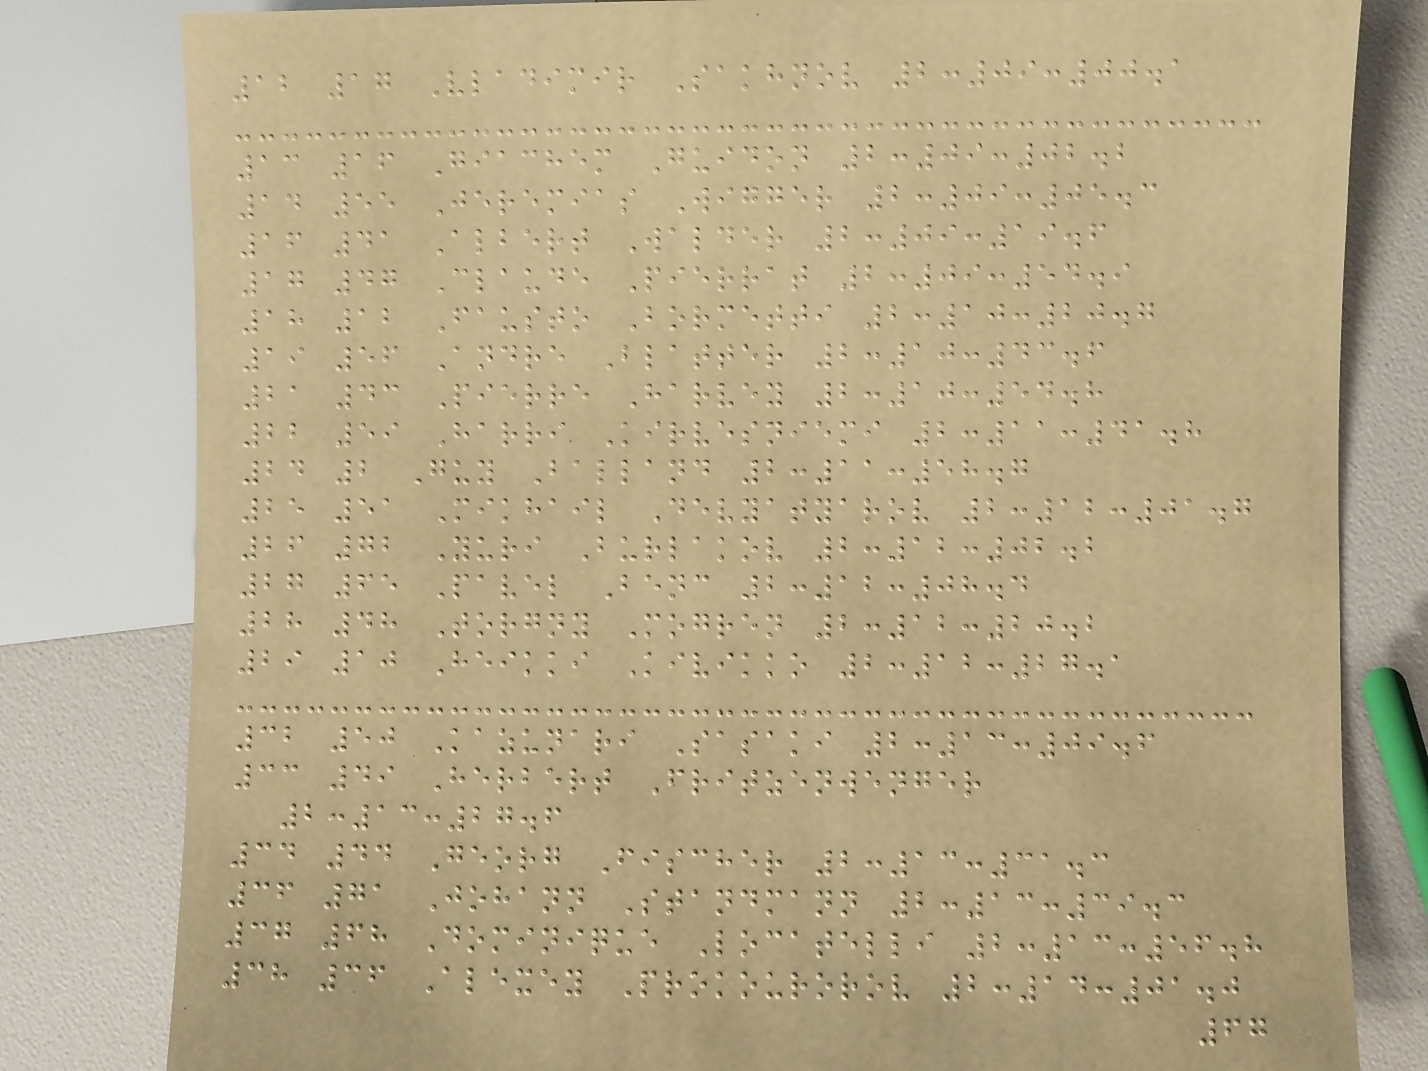12 17 Vladimir Sakhnov 2:09:00.1
13 16 Giachem Guidon 2:09:02.2
14 55 Jeremias Wigger 2:09:05.3
16 41 Albert Walder 2:09:19.6
17 47 Claude Pierrat 2:09:54.9
18 12 Fausto Bormetti 2:10:20.7
19 56 Andre Blatter 2:10:43.6
21 43 Pierre Harvey 2:10:54.8
22 59 Harri Kirvesniemi 2:11:41.8
24 2 Guy Balland 2:11:58.7
25 51 Mikhail Devyatyarov 2:12:01.7
26 72 Yuri Burlakov 2:12:02.2
27 65 Pavel Benc 2:12:08.4
28 48 Torgny Mogren 2:12:20.2
29 10 Heikki Kivikko 2:12:27.1
32 50 Kazunari Sasaki 2:13:09.6
33 49 Herbert Fritzenwenger
2:13:27.6
34 44 Georg Fischer 2:13:31.3
36 71 Johann Standmann 2:13:39.3
37 68 Dominique Locatelli 2:13:56.8
38 36 Alexey Prokourorov 2:14:01.0
67
